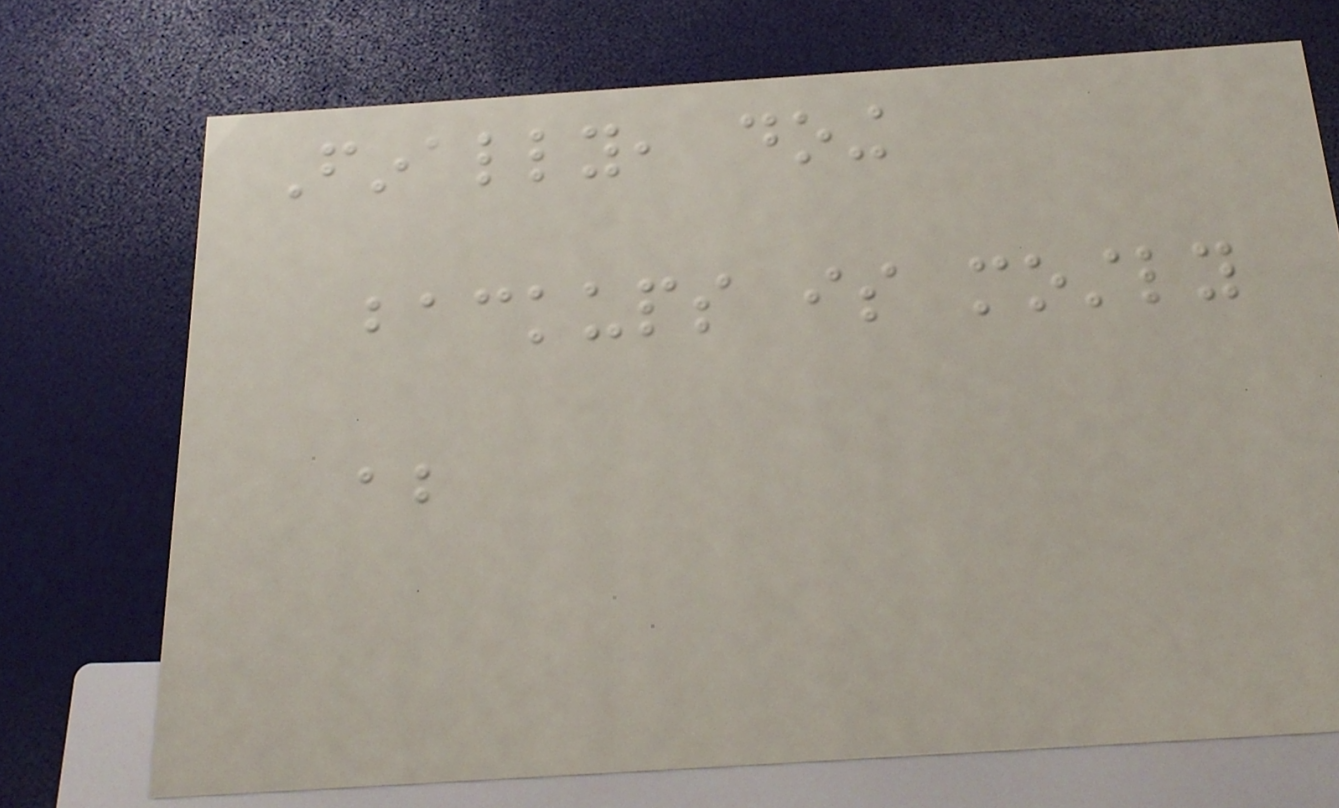Finally, doing
backups is mostly
about
